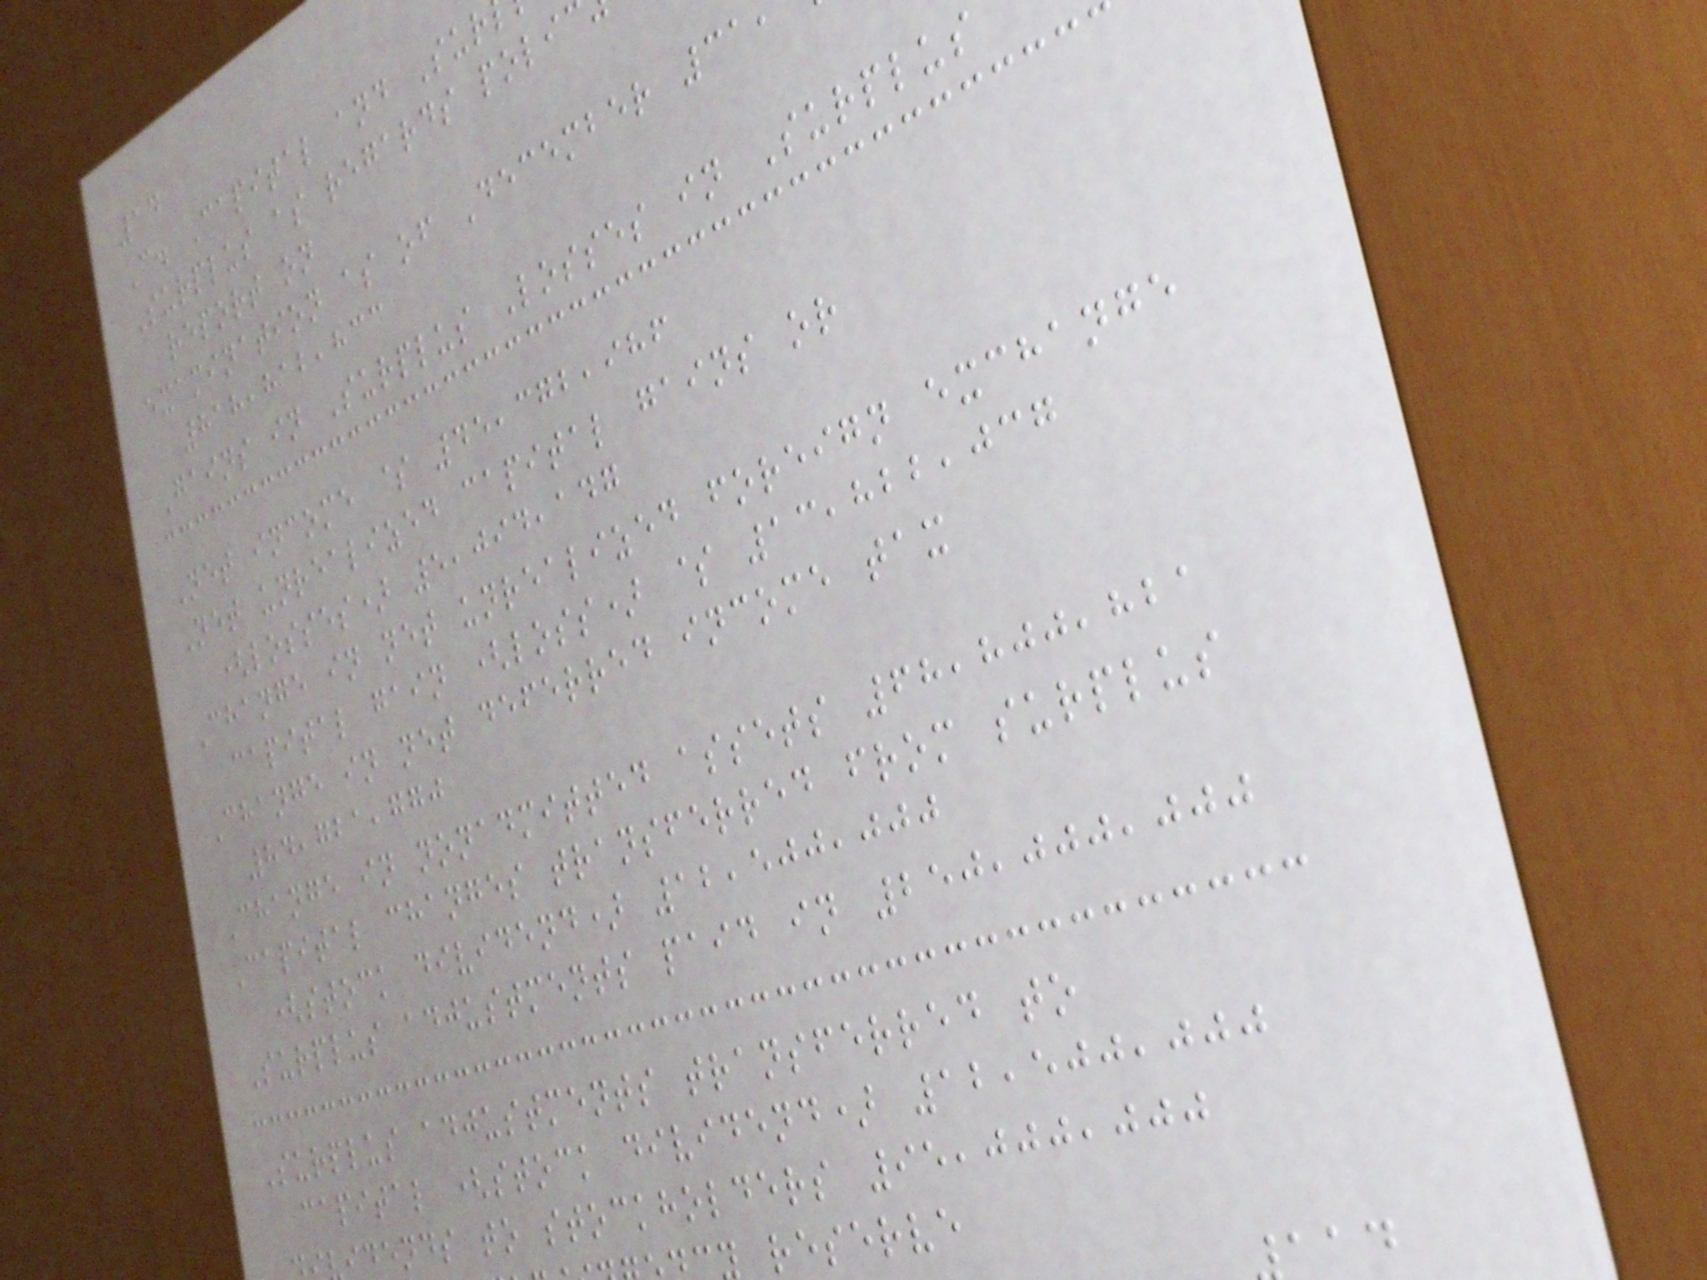14
C. Capital and Sur
Surplus as regards poli
report on
examination as of December 31
818,812,833
Gains in Surplus Losses in Surplus
Net income $ 45,372,986
Net unrealized capital gains or
(losses) 5,094,147
Change in net unrealized foreign exchange
capital gain (loss) $ 13,822,037
Change in net deferred income tax
84,721,770
Change in nonadmitted assets 68,800,821
Capital changes transferred from surplus
(stock dividend) 12,500,000
Surplus adjustments paid in 250,000,000
Surplus adjustments transferred to
capital (stock dividend) 12,500,000
idends to stockholders 95,000,000
